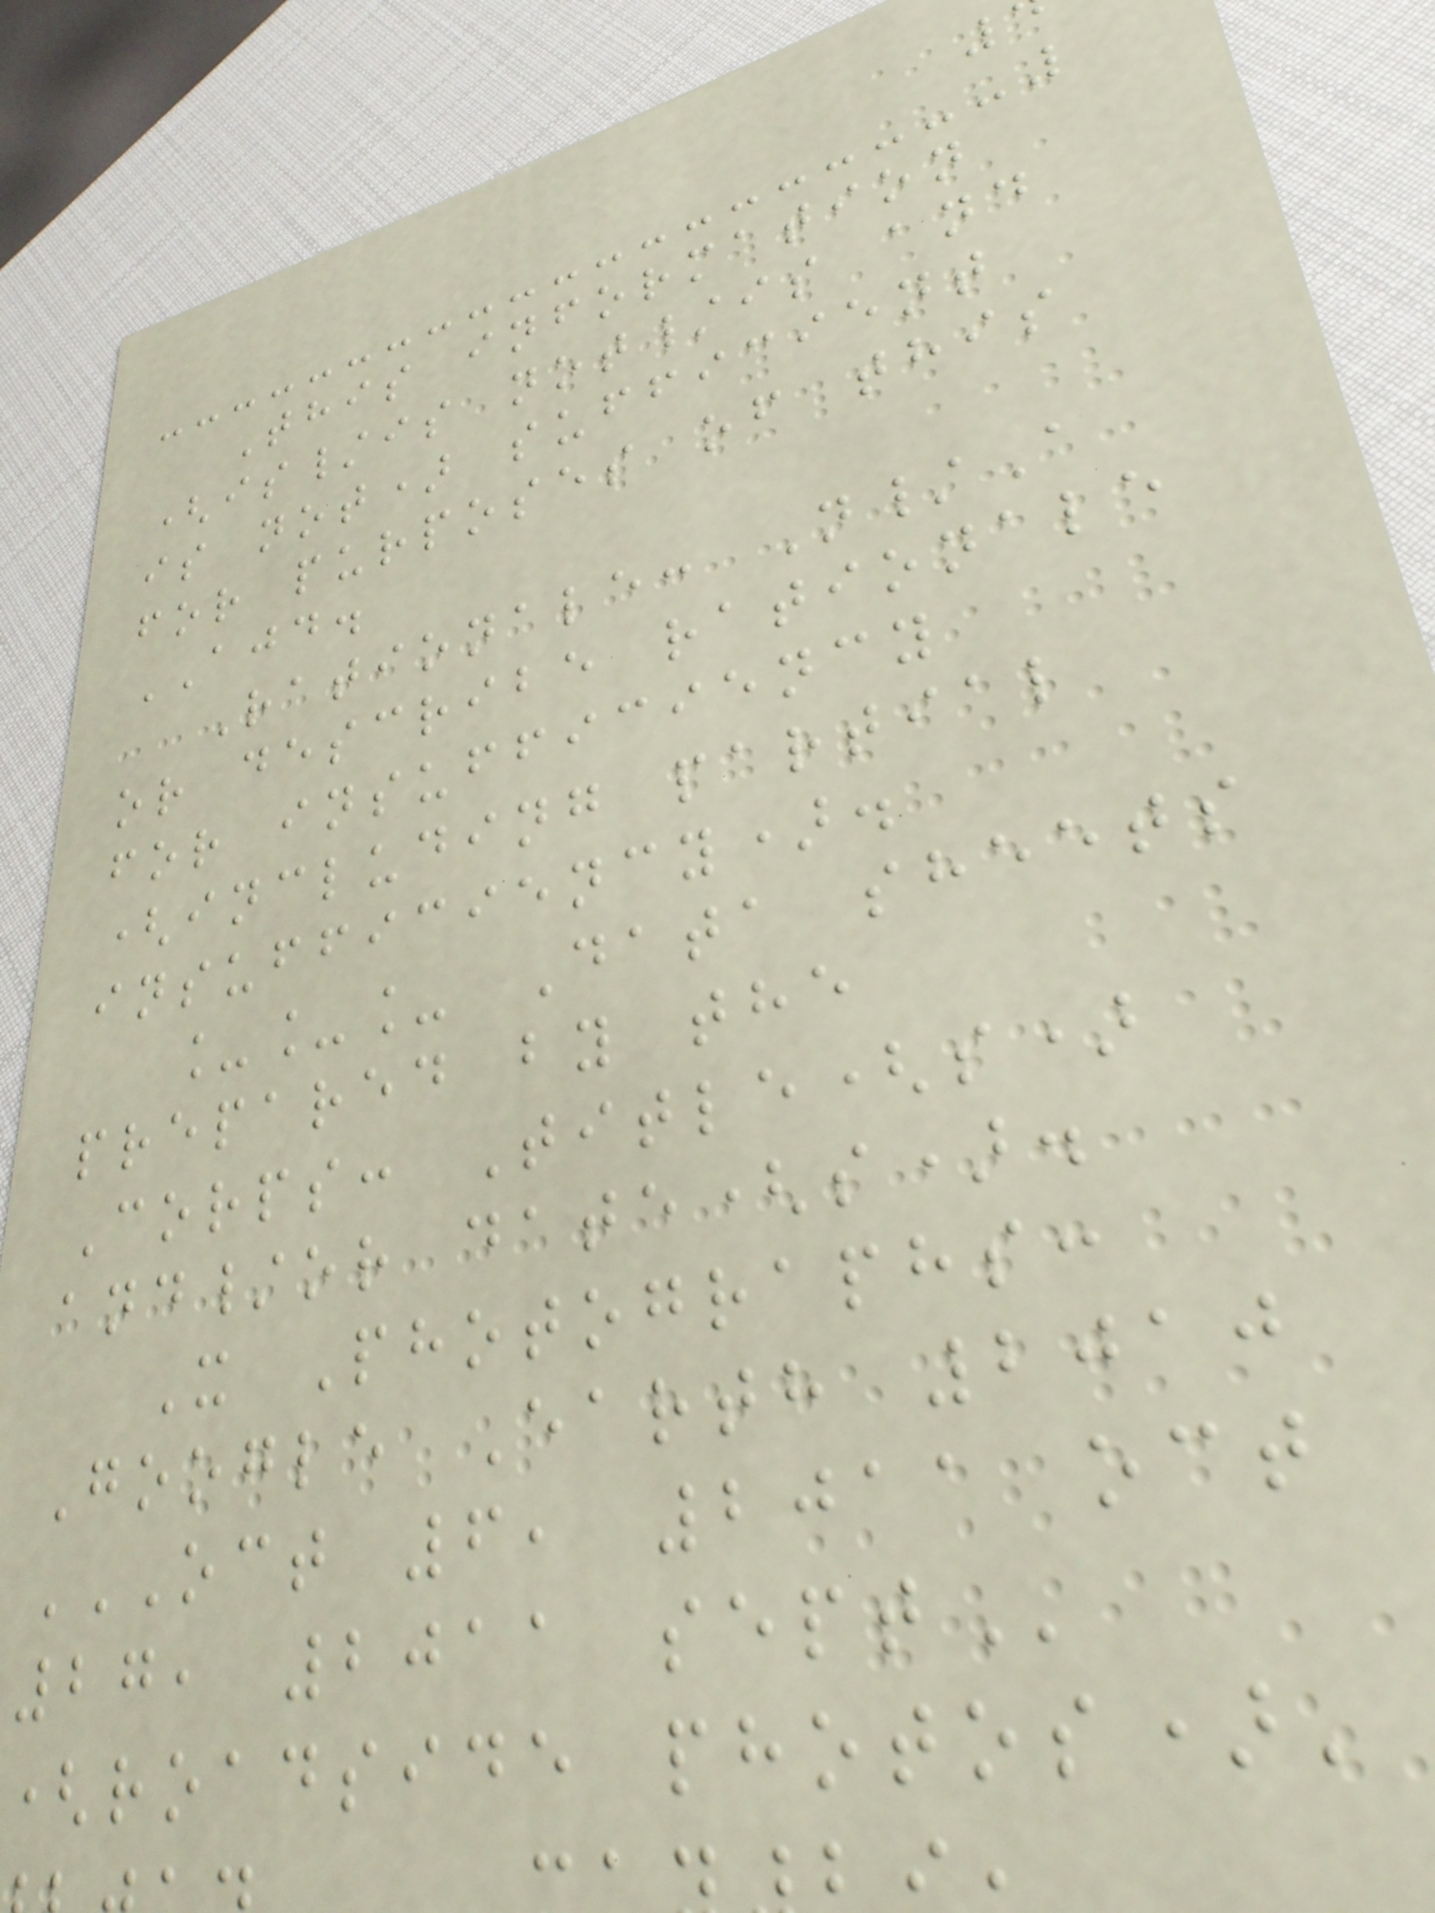This information
(is/is not/is and
is not) sufficient
for purposes of this
AJD.
Rationale: N/A
or describe rationale
for insufficiency
(including partial
insufficiency).
___ Data sheets
prepared by the
Corps: Title(s)
and/or date(s).
X Photographs:
Google Earth 2010
OCT 6, 2011 OCT
27, 2011
(roadside photos)'
